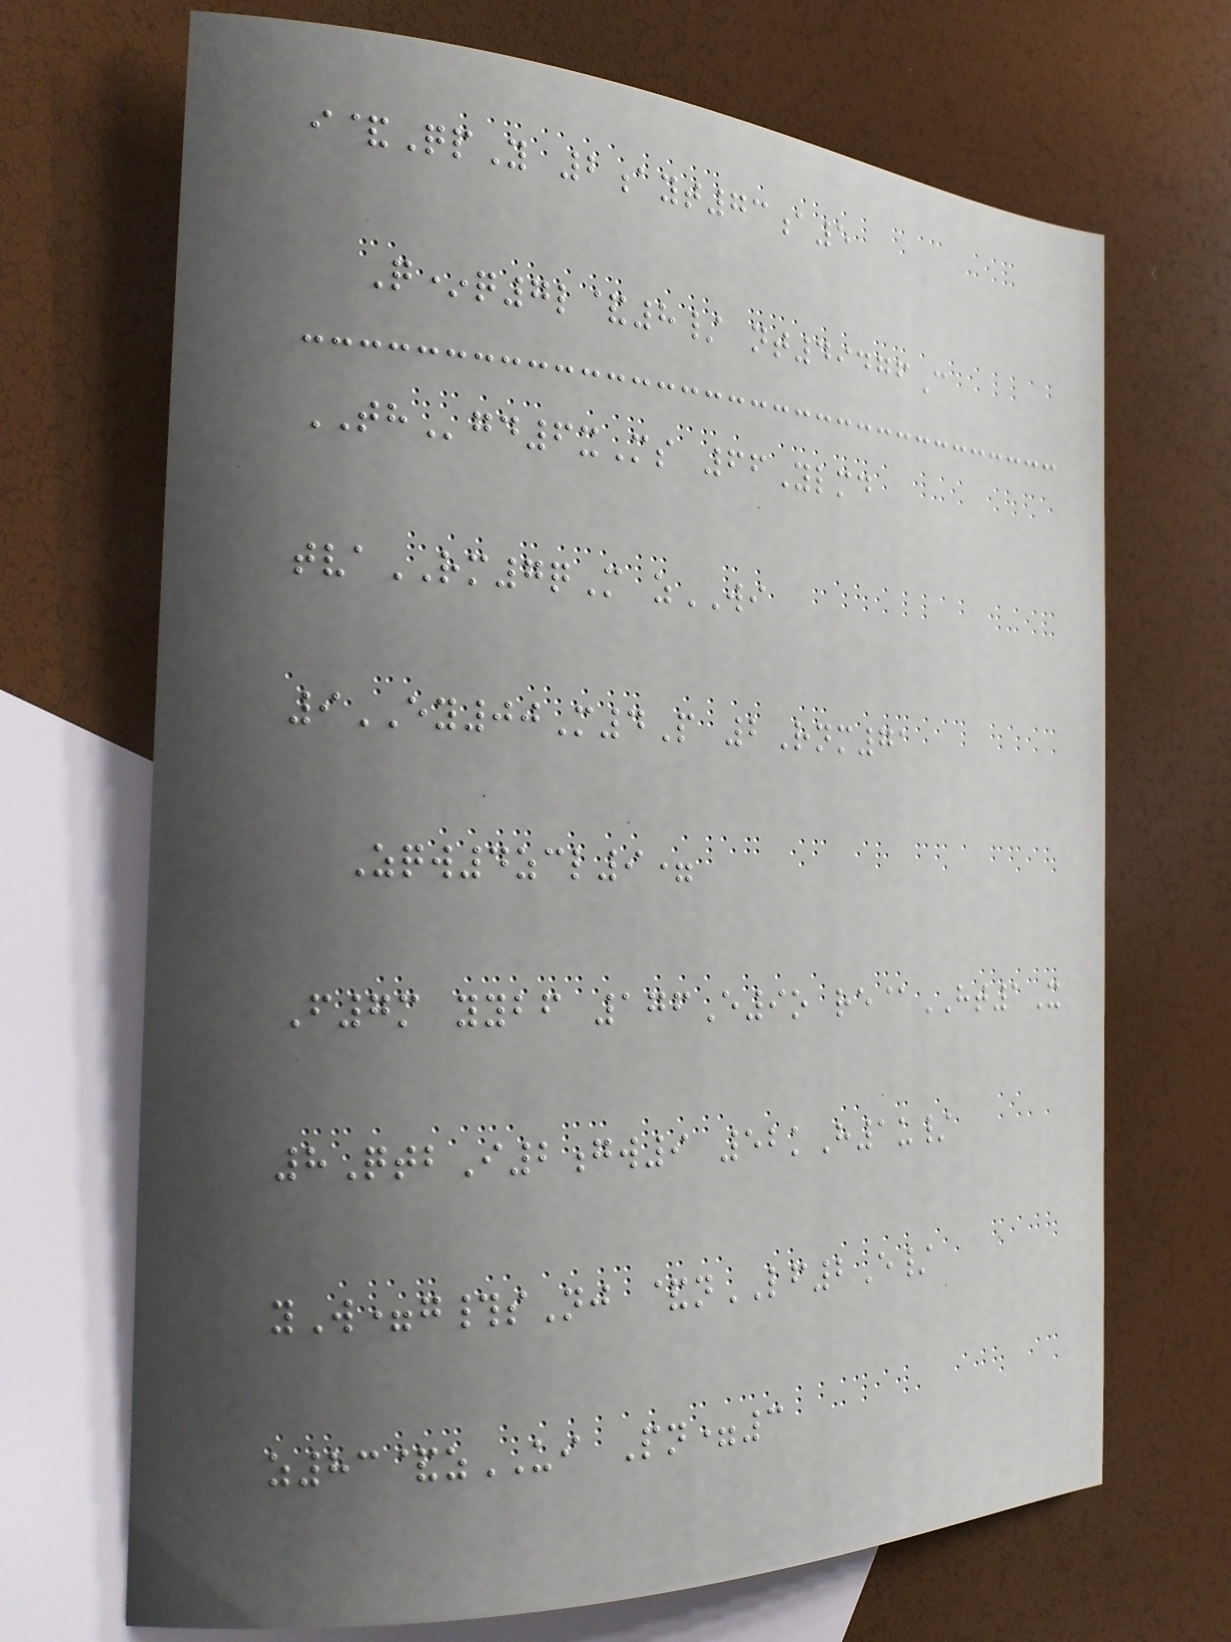i&QpY 2ayt73a5
Q*q7l&8/ nt49476C
THgd6xMs 66Ylmd
tvaRM7qM zWI
9EY00M4P 2Rnm71
Zqw4zcl9=
F7m yybf 176E9o re@HT1X
8QtbI2gw9 52kH1u/
yW=g#sNj &nLF2E/
z83&zUI Pn=3
